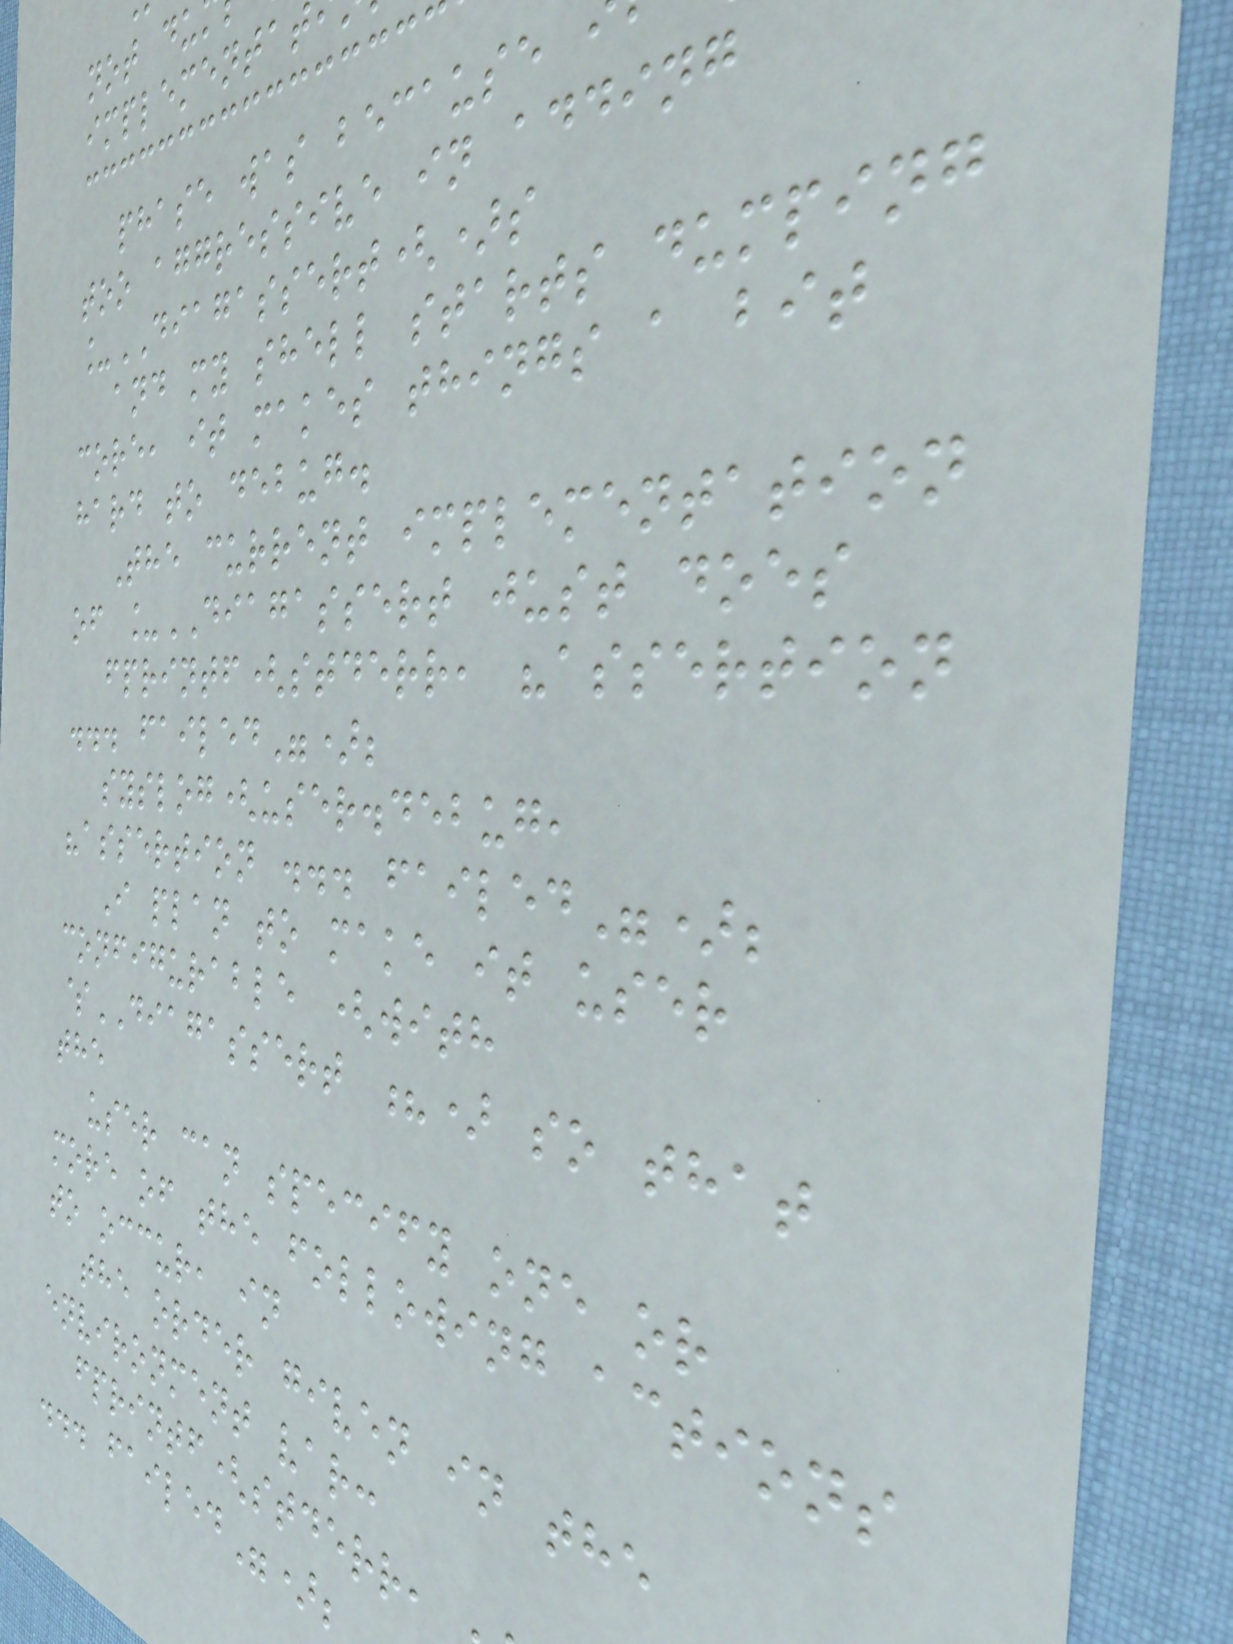implementat
phase was because
too aggressive in adding
_DIAGASSERT()s
and my shell starts dumping
core, it makes things a bit
hard to debug.
The current implementation
of _DIAGASSERT just does
fprintf(stderr, "assertion
... failed");
syslog(user.debug,
"assertion ... failed");
I plan to make it user
configurable (with
$DIAGASSERT ?) so that
the
user can specify one or
more of the following actions
to occur, in
the order given in the
environment var:
fprintf(stderr,
... failed");
